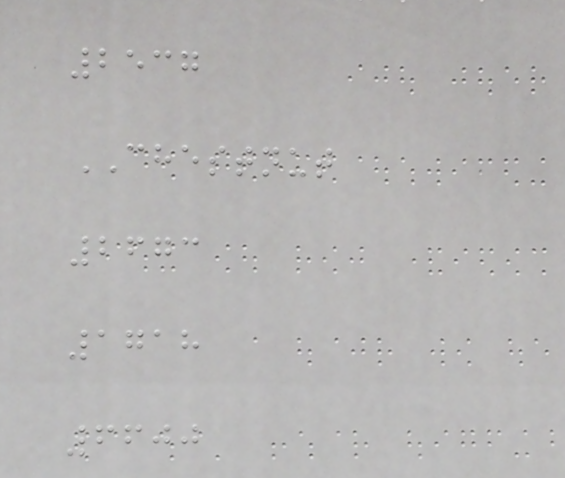2537
CHESTNUT
2673
1718
6600
